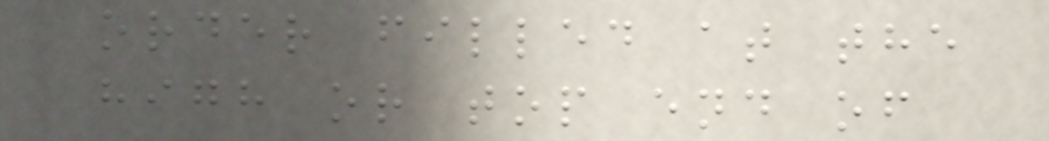order filled at the
high or top end of
